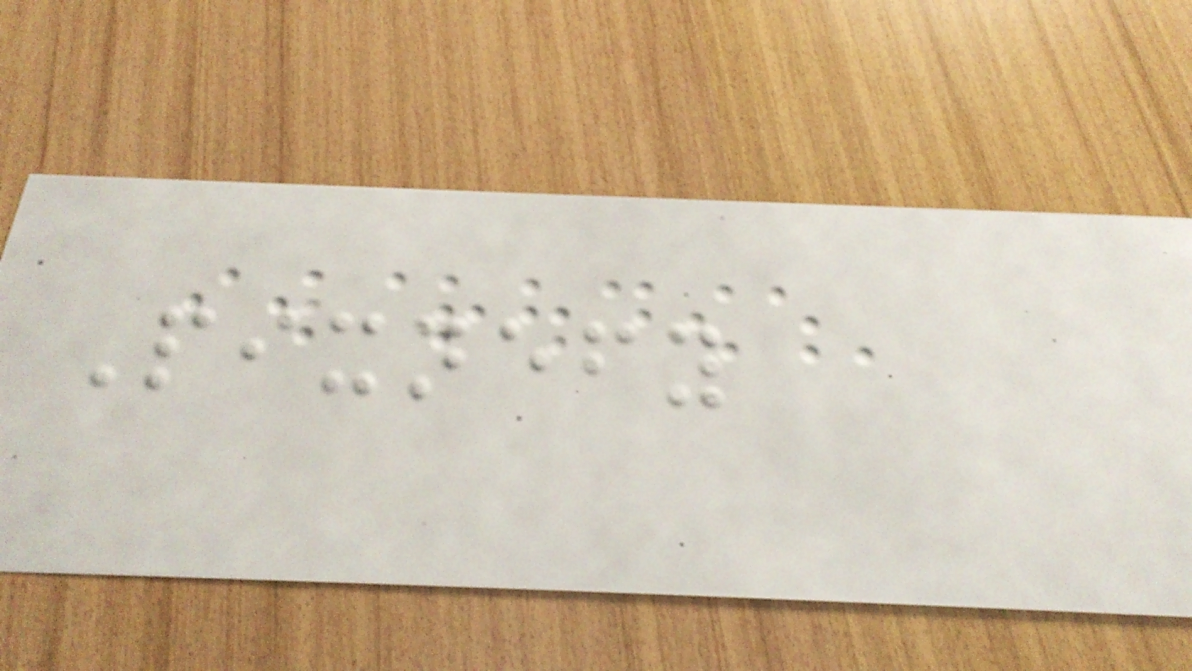Pixnefy
